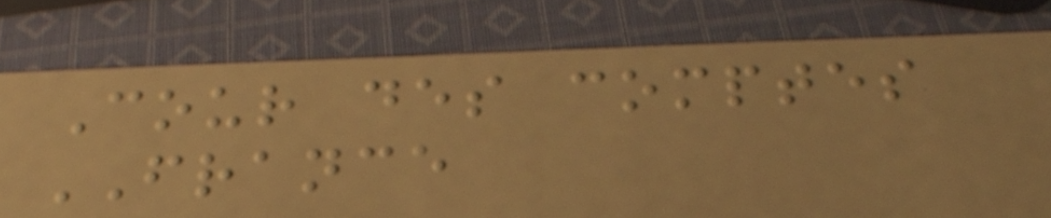Cour des comptes
FRANCE
